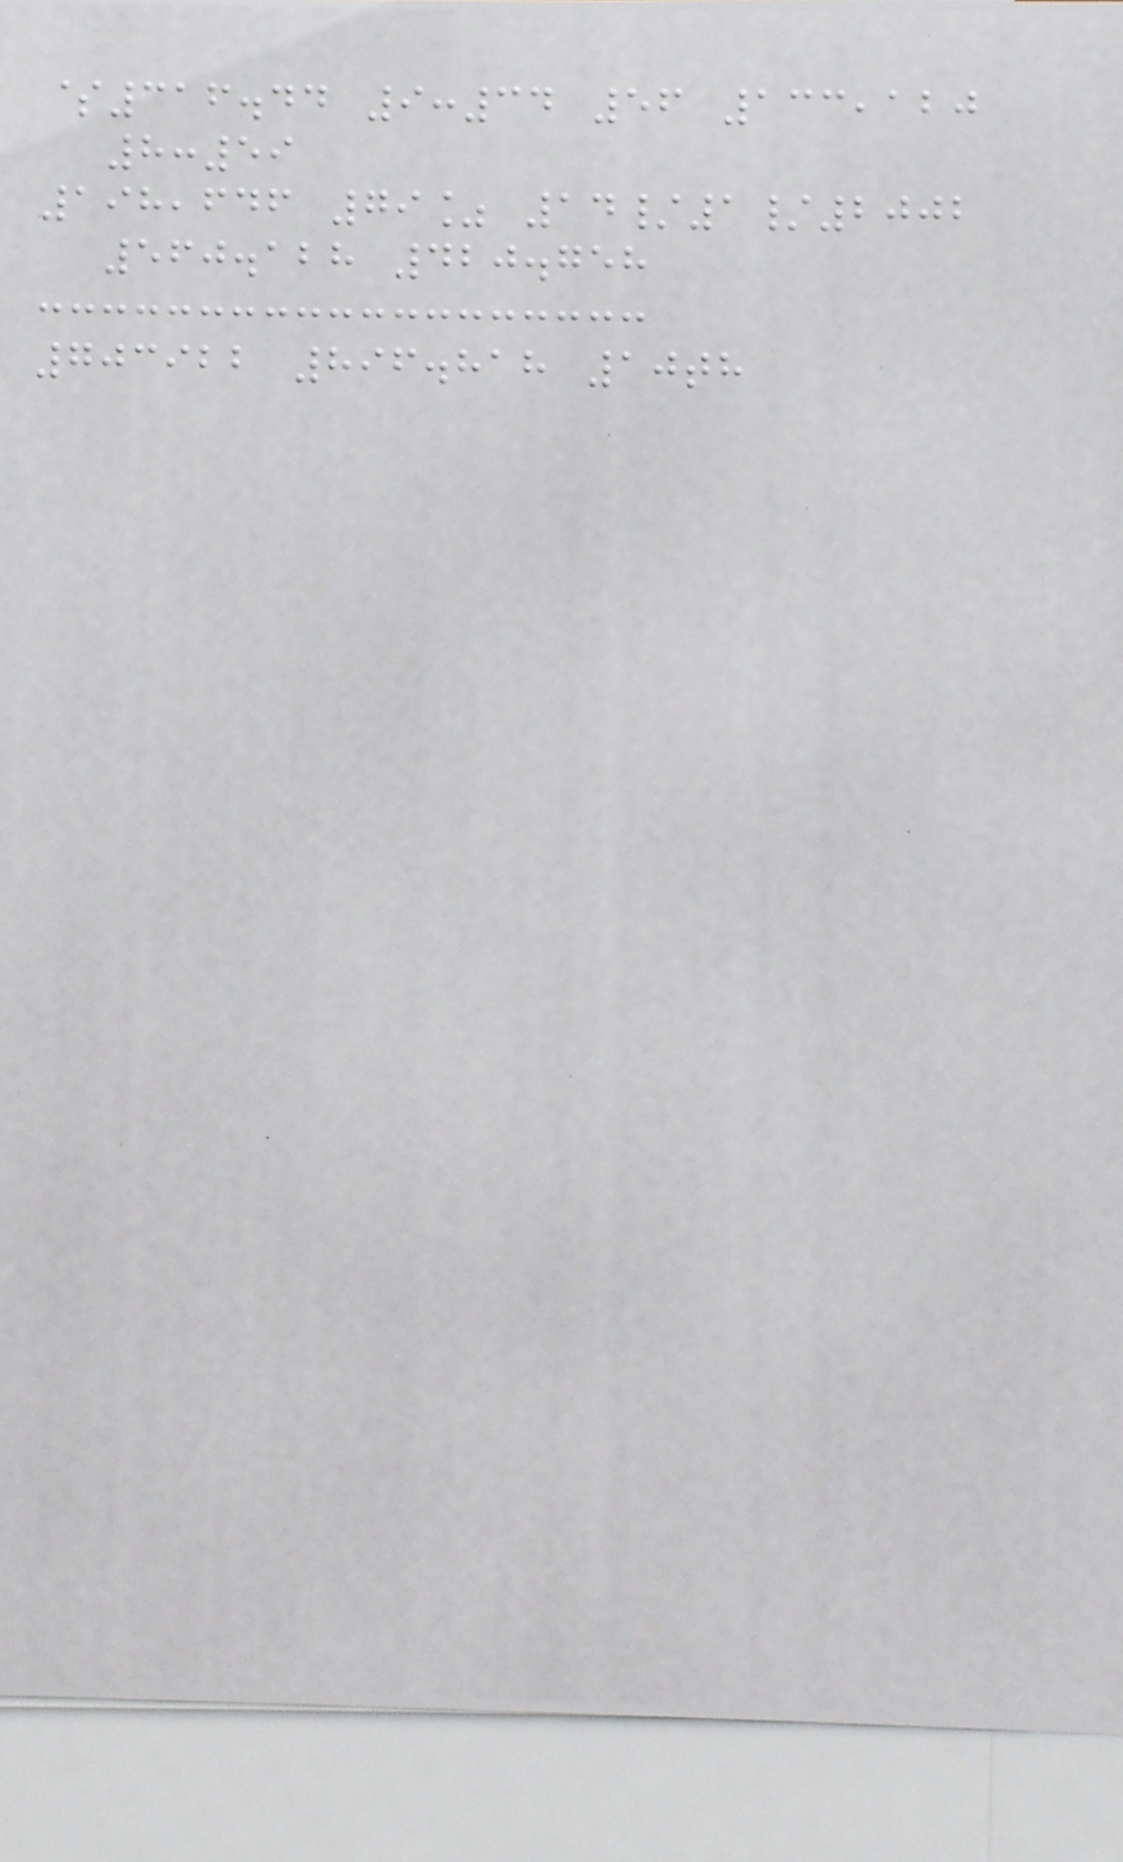$316.44 9:34 56 133,120
8:59
198,646 79% 14/1/2002
560.128 420.758
703922 896.818 10th
